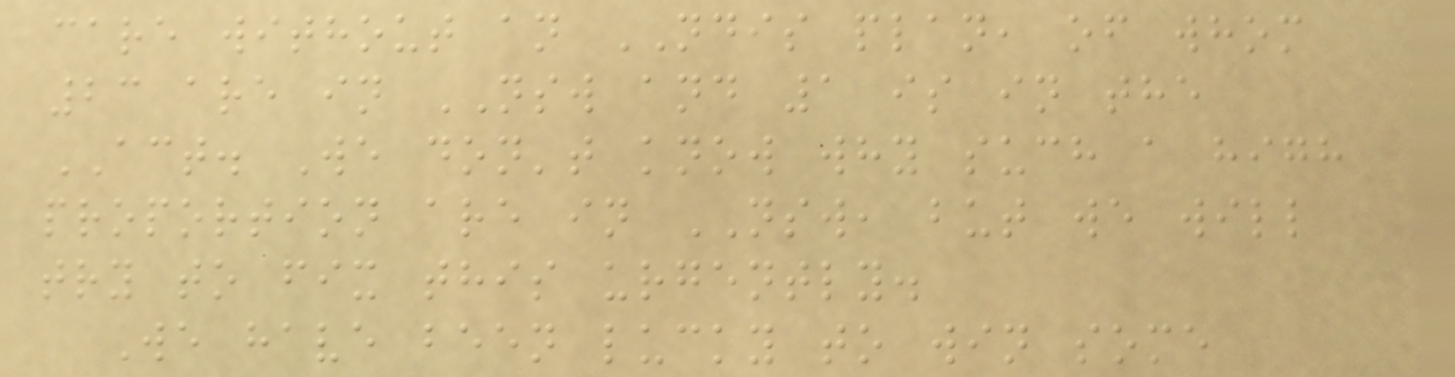care without an NDIS plan, of whom
23 are in NSW and 1 is in the
ACT. We don't know why such a high
proportion are in NSW, but we will
try to fix this urgently.
We have been lucky to win some
